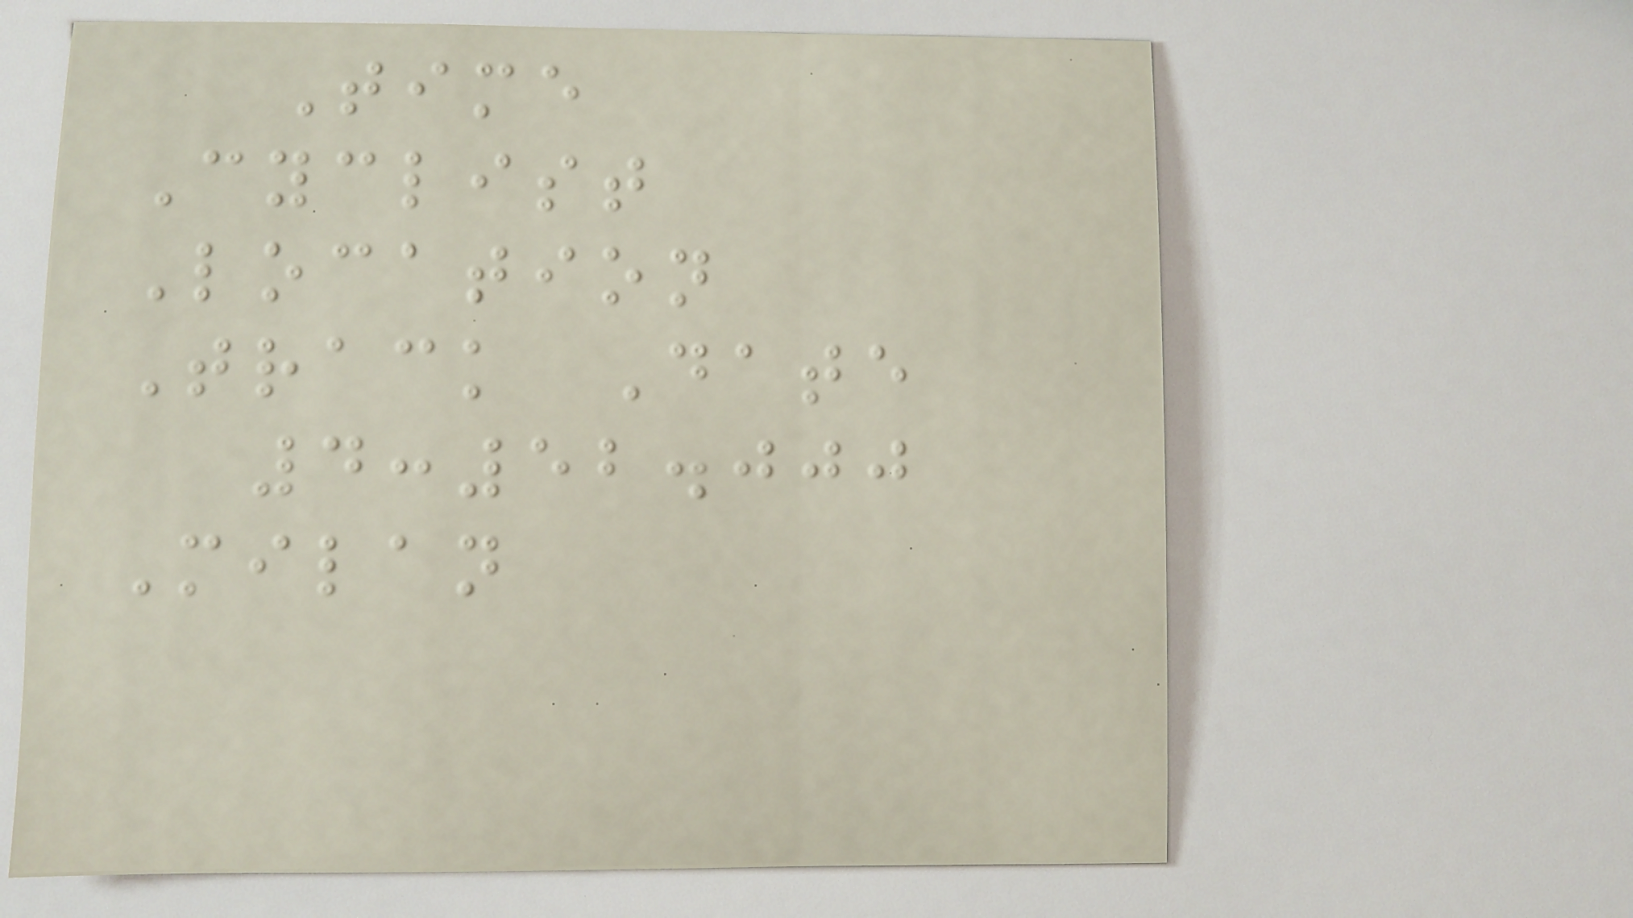Time
Cyclist
Location
Track Date
4:52.000
Milan
